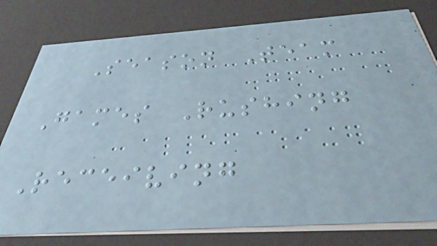Season Team
Games Rushing
Receiving
